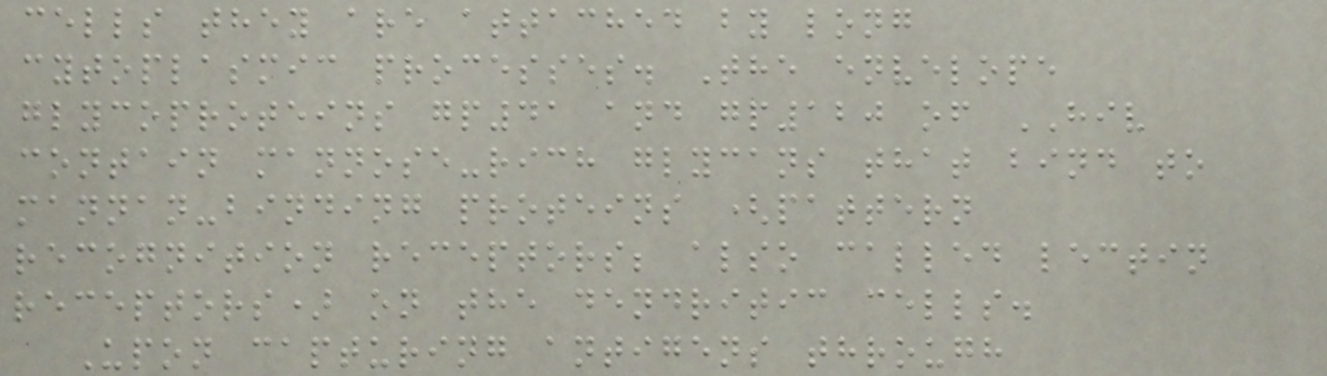cells they are attached by long
cytoplasmic processes. The envelope
glycoproteins gp41 and gp120 of HIV
contain mannose-rich glycans that bind to
mannan-binding proteins (pattern
recognition receptors; also called lectin
receptors) on the dendritic cells.
Upon capturing antigens through
